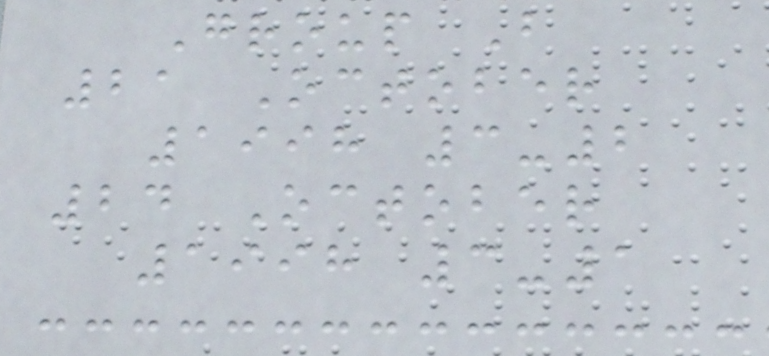Group B
21 October
1998 3-2
24 October
1998 3-1
